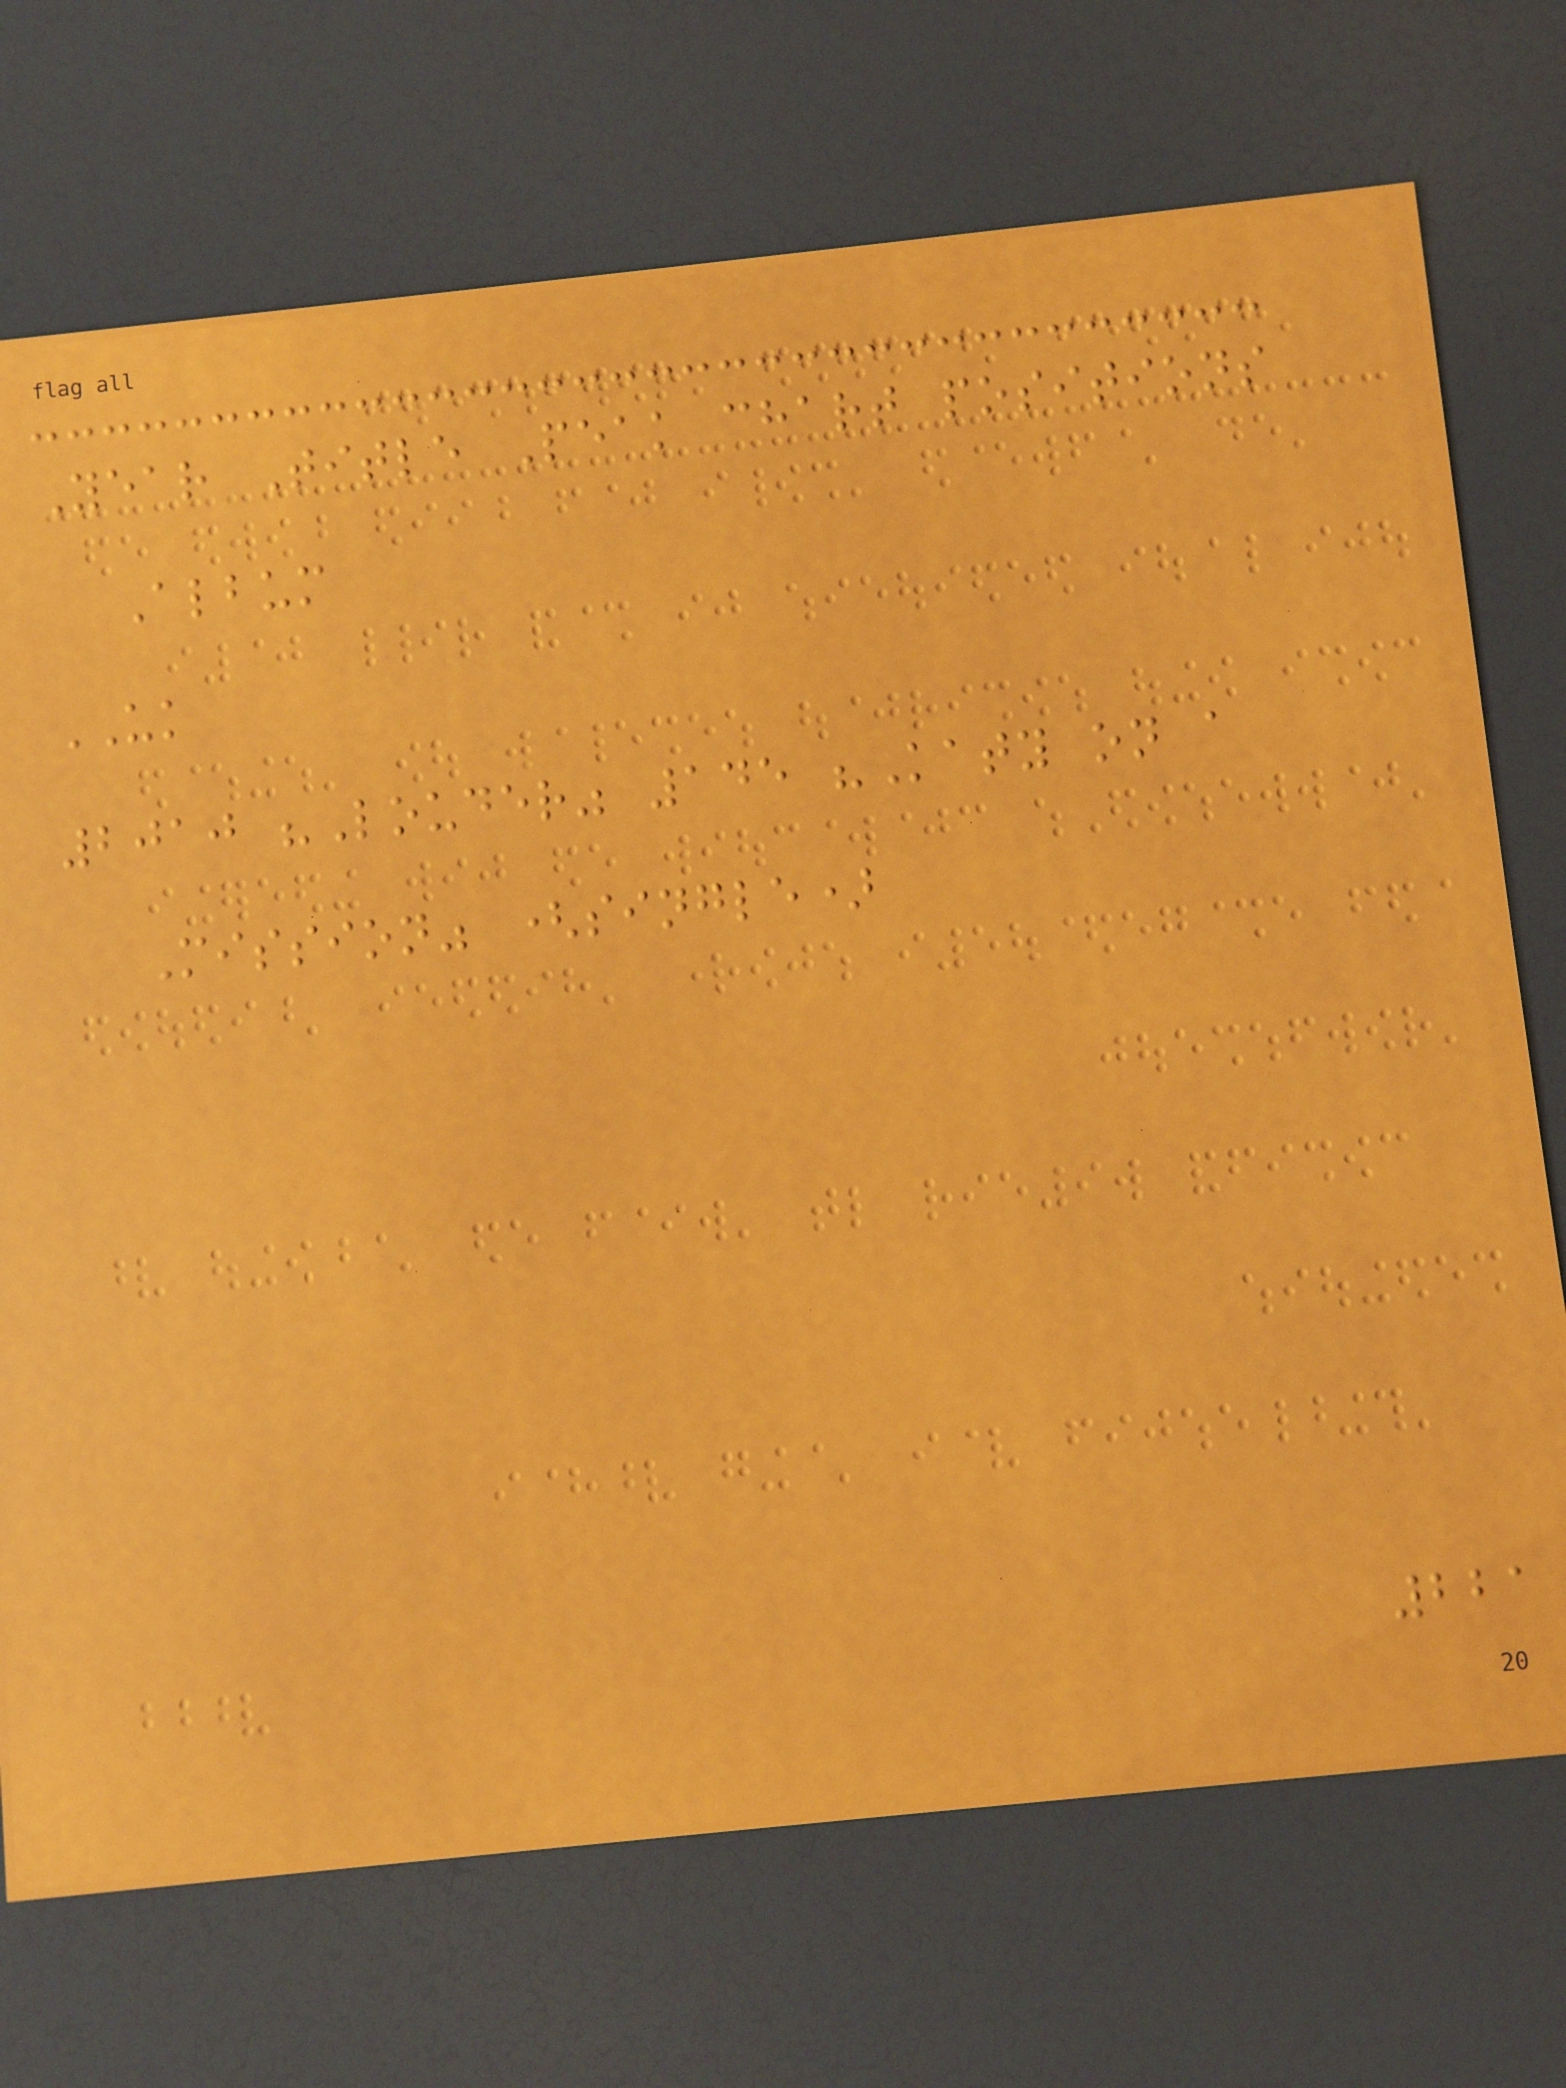Year Title Peak chart positions
Album
UK
2010 "Louder" 145 "Katy on a
Mission" (single)
221
